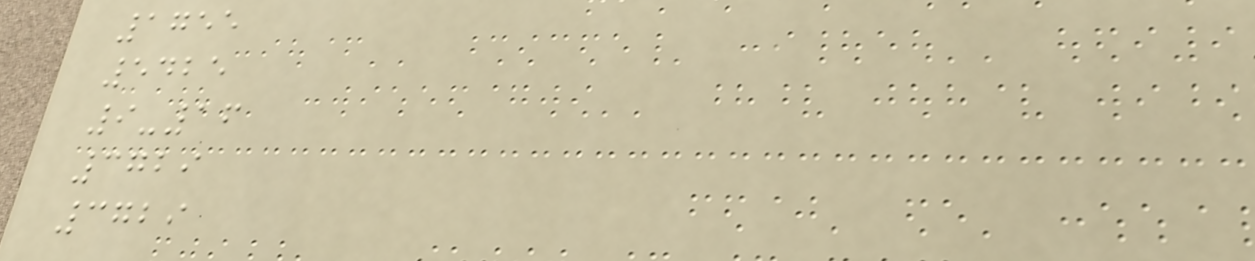1755
5425
9-16
3729
3729
